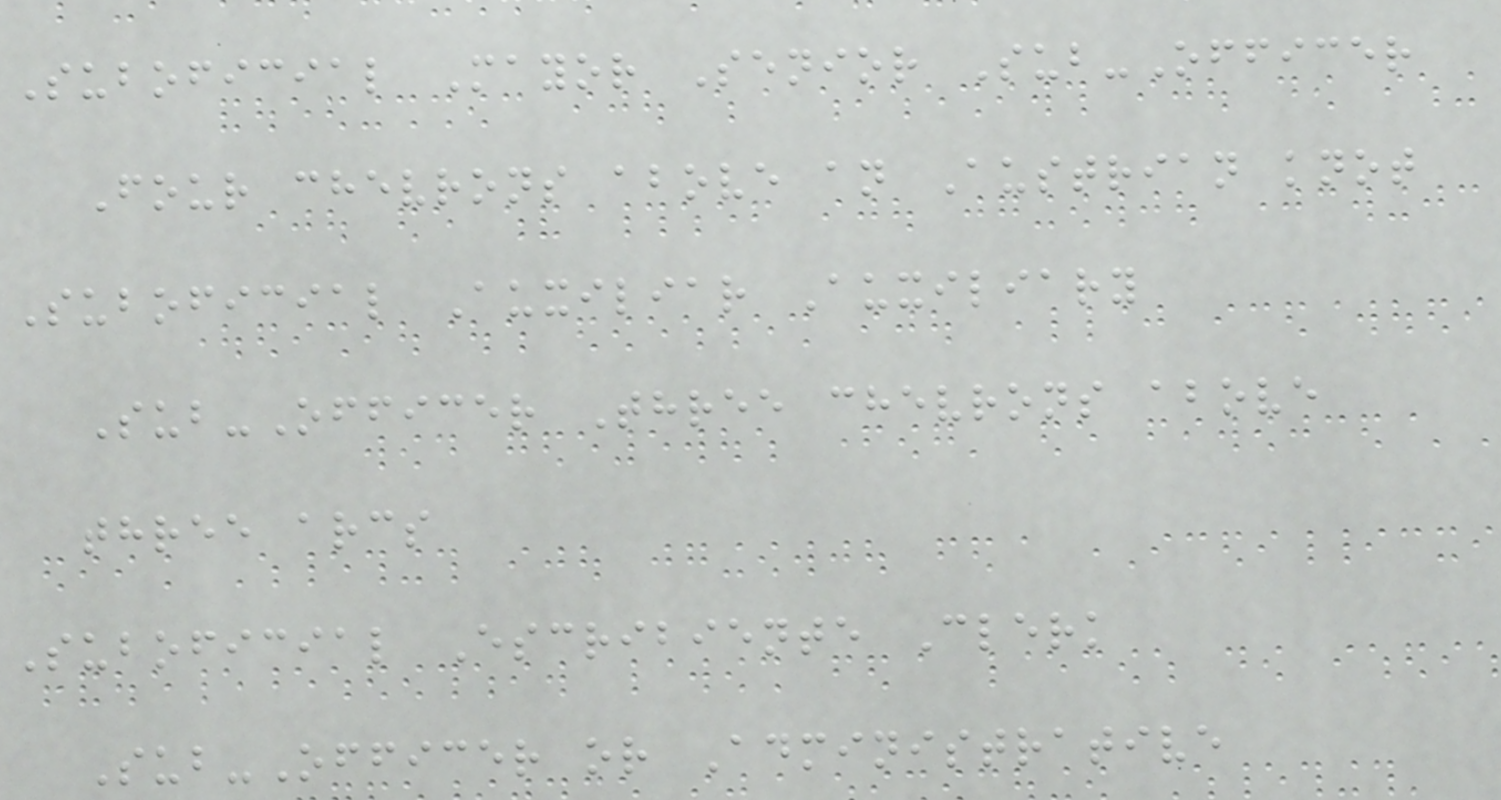Suboficial Mayor Senior Sub-Officer
Four chevrons above an Austrian knot
Suboficial Auxiliar Auxiliary
Sub-Officer Three chevrons above
three arcs
Suboficial Escribiente Clerk
Sub-Officer or Administrative
